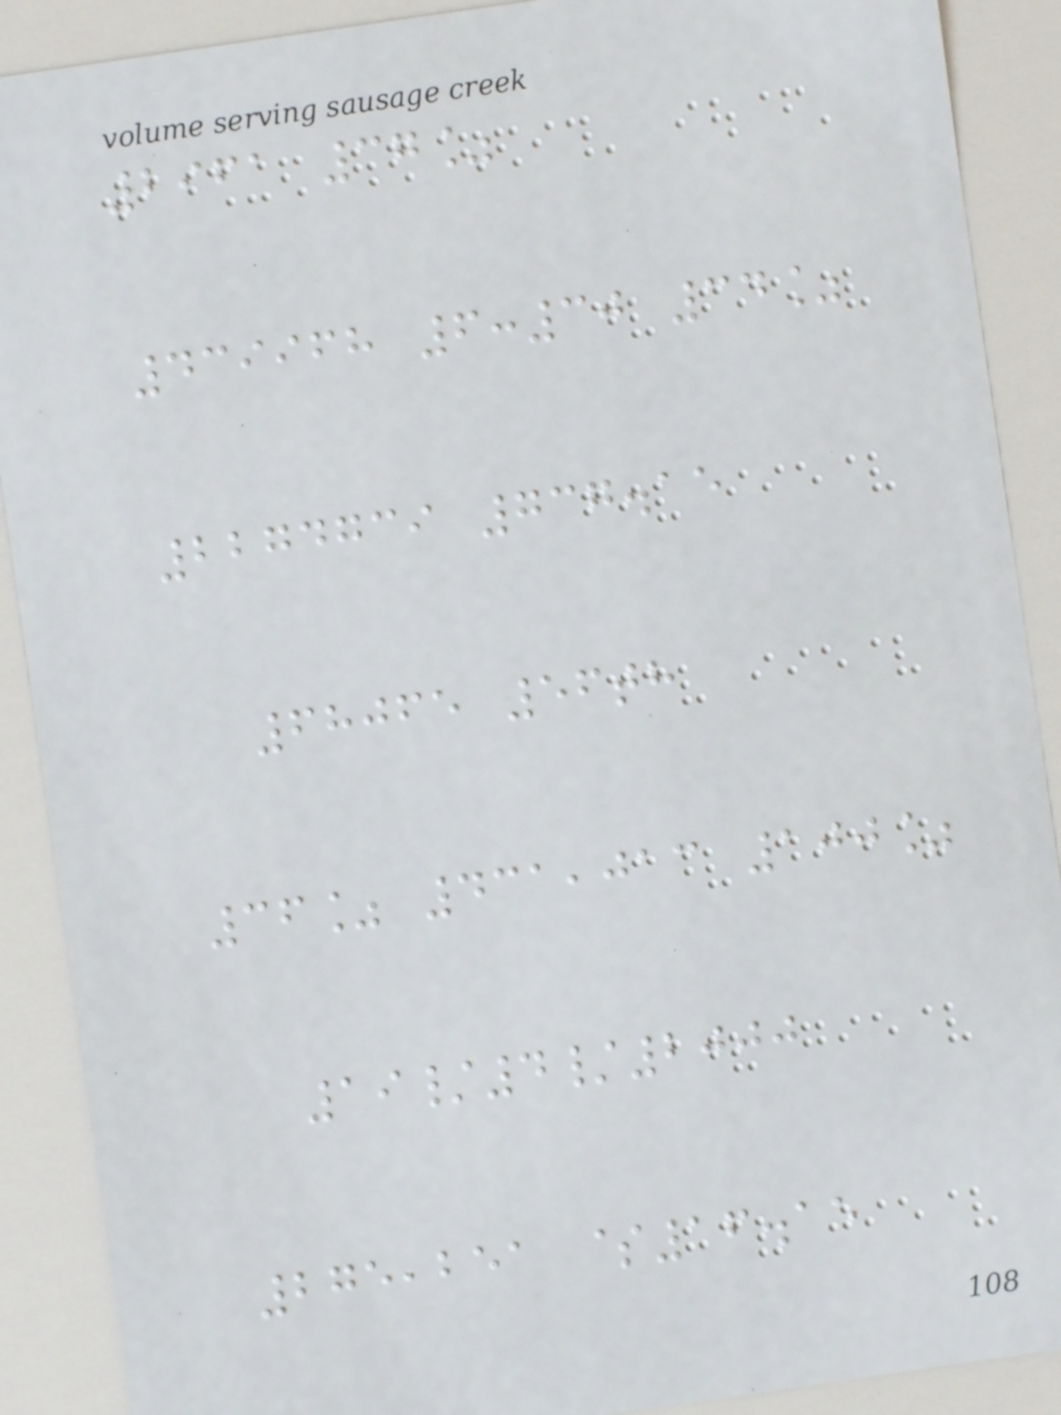2961 37%
439968 6:30 34%
2274739 737.15
68065 56th
36% 431,013 100%
19/4/2000
275,251 $16.15
